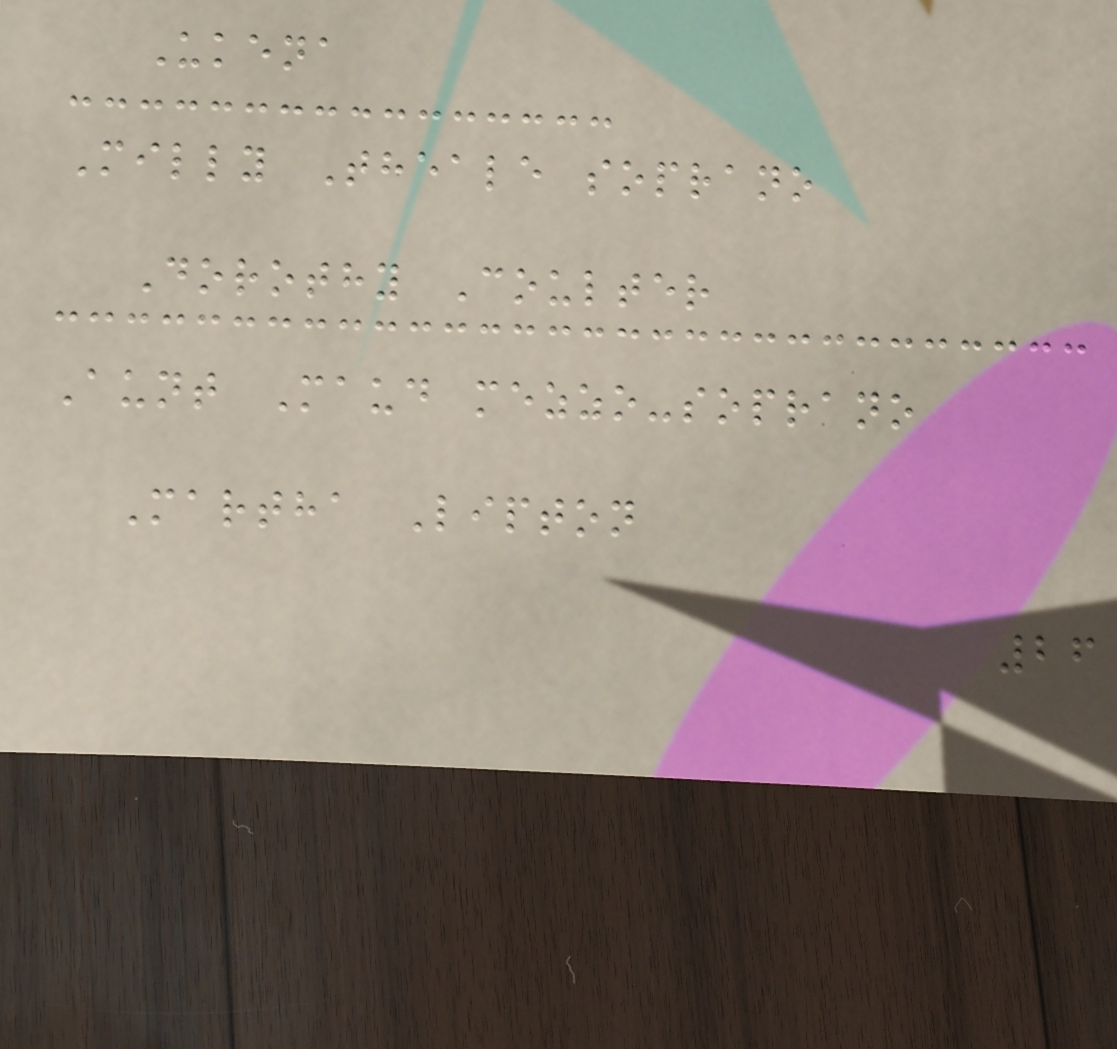Ukena
Milly Theale soprano
Dorothy Coulter
Aunt Maud mezzo-soprano
Martha Lipton
26
